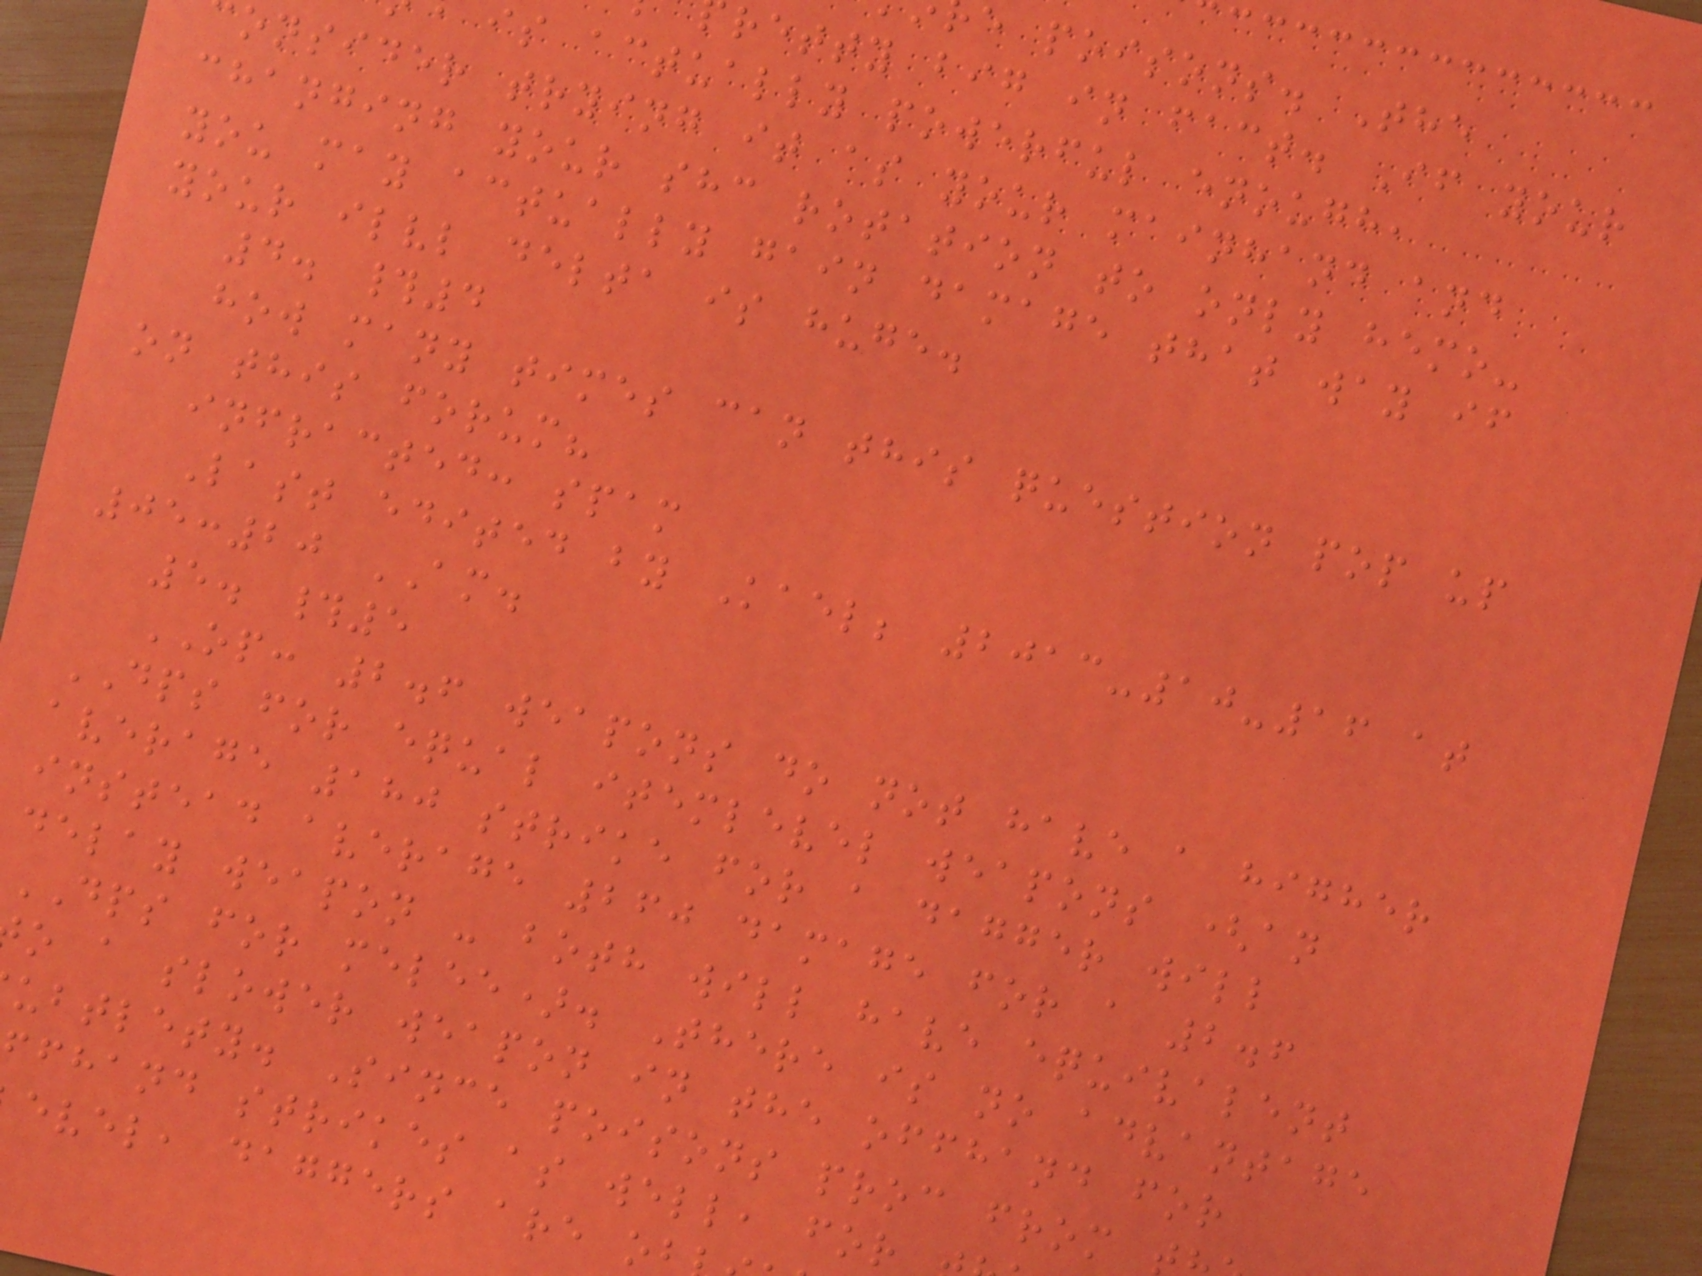e poisons. The
retty big in fact. If your
is actually powerful enough,
onsider trying it as your mainhand and
changing your shc rotation to only hemo-
you may actually gain damage that way if
your ilvl delta is huge.
4. #4
how many times can this question pop up
on this forum?
infracted: spam
Last edited by Kael; 2013-10-16 at
05:20 AM.
5. #5
OP: 2.6 weapons do not have a higher
DPS for equal itemlevel weapons (an
average 180 strike for a dagger will
instead average 260 damage for a 2.6
delay weapon - both will have equivalent
DPS for melee). There is no advantage
o a slower weapon in the offhand for
ubtlety. Since poisons proc from
ffhand strikes as well, for
evel, daggers are o
